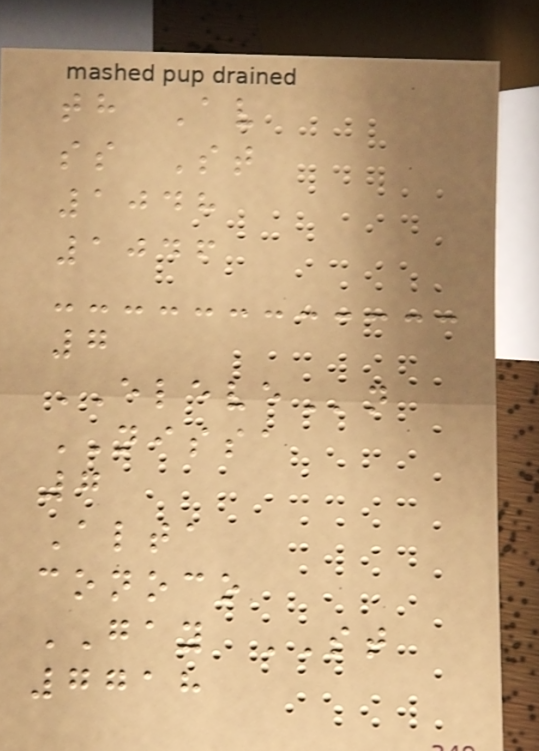th Av
ss St
1048
1046
7
ELEVEn
NISSA
7
Alta
conoco
GAY ST
7718
